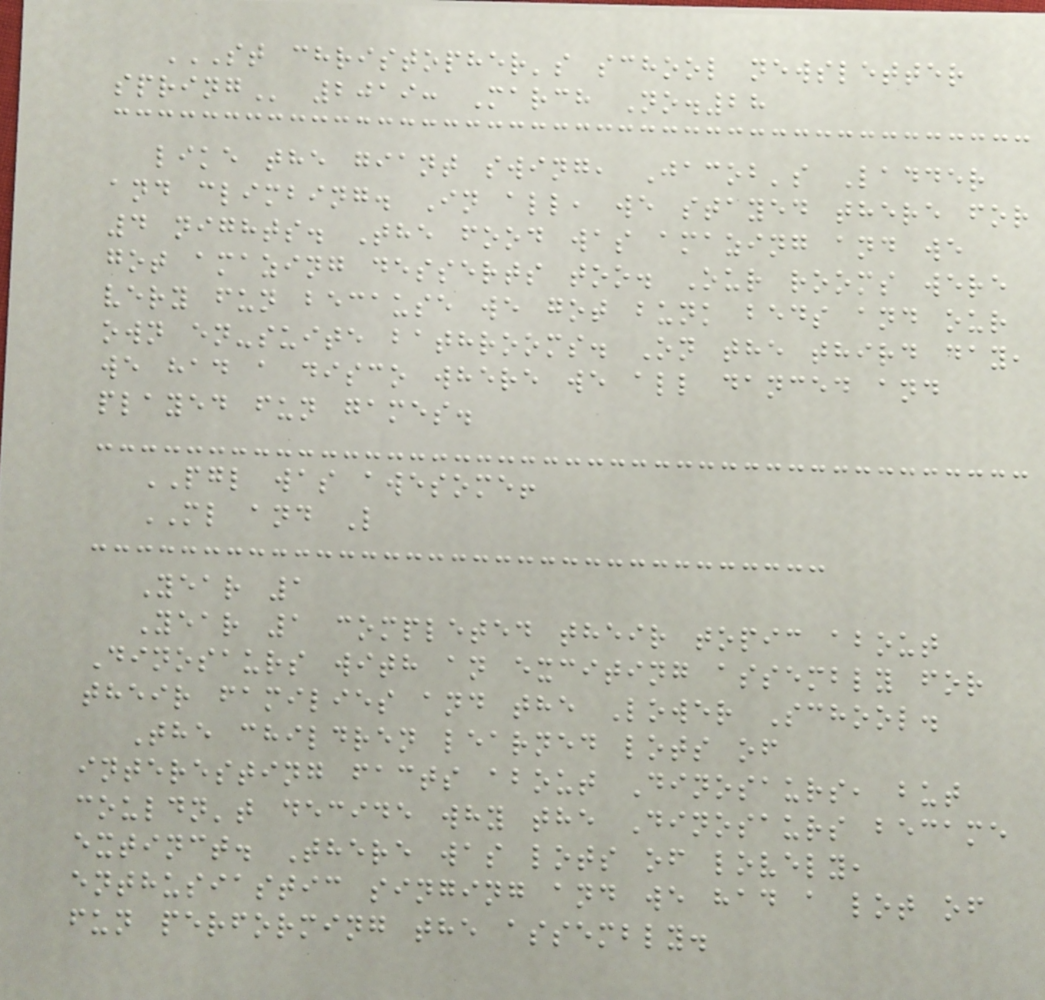ST CHRISTOPHER'S SCHOOL NEWSLETTER
SPRING 2019: March No.28
like the giant swing, Jacob's Ladder
and climbing. In all, we stayed there for
4 nights. The food was amazing and we
got amazing desserts too. Our rooms were
very fun because we got bunk beds and our
own en-suite bathrooms. On the third day,
we had a disco where we all danced and
played fun games.
PGL was awesome!
ML and L
Year 1
Year 1 completed their topic about
Dinosaurs with an exciting assembly for
their families and the Lower School.
The children learned lots of
interesting facts about Dinosaurs, but
couldn't decide why the Dinosaurs became
extinct. There was lots of lovely,
enthusiastic singing and we had a lot of
fun performing the assembly.
